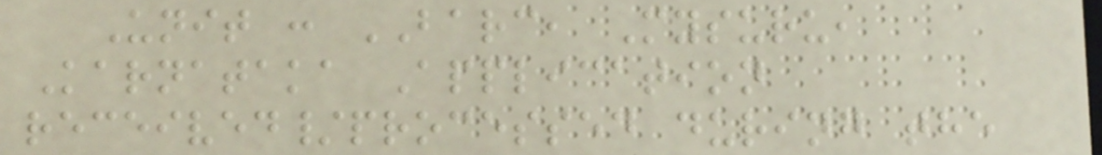Unit : BARC, Mysuru,
Karnataka Application
received/processed during the
